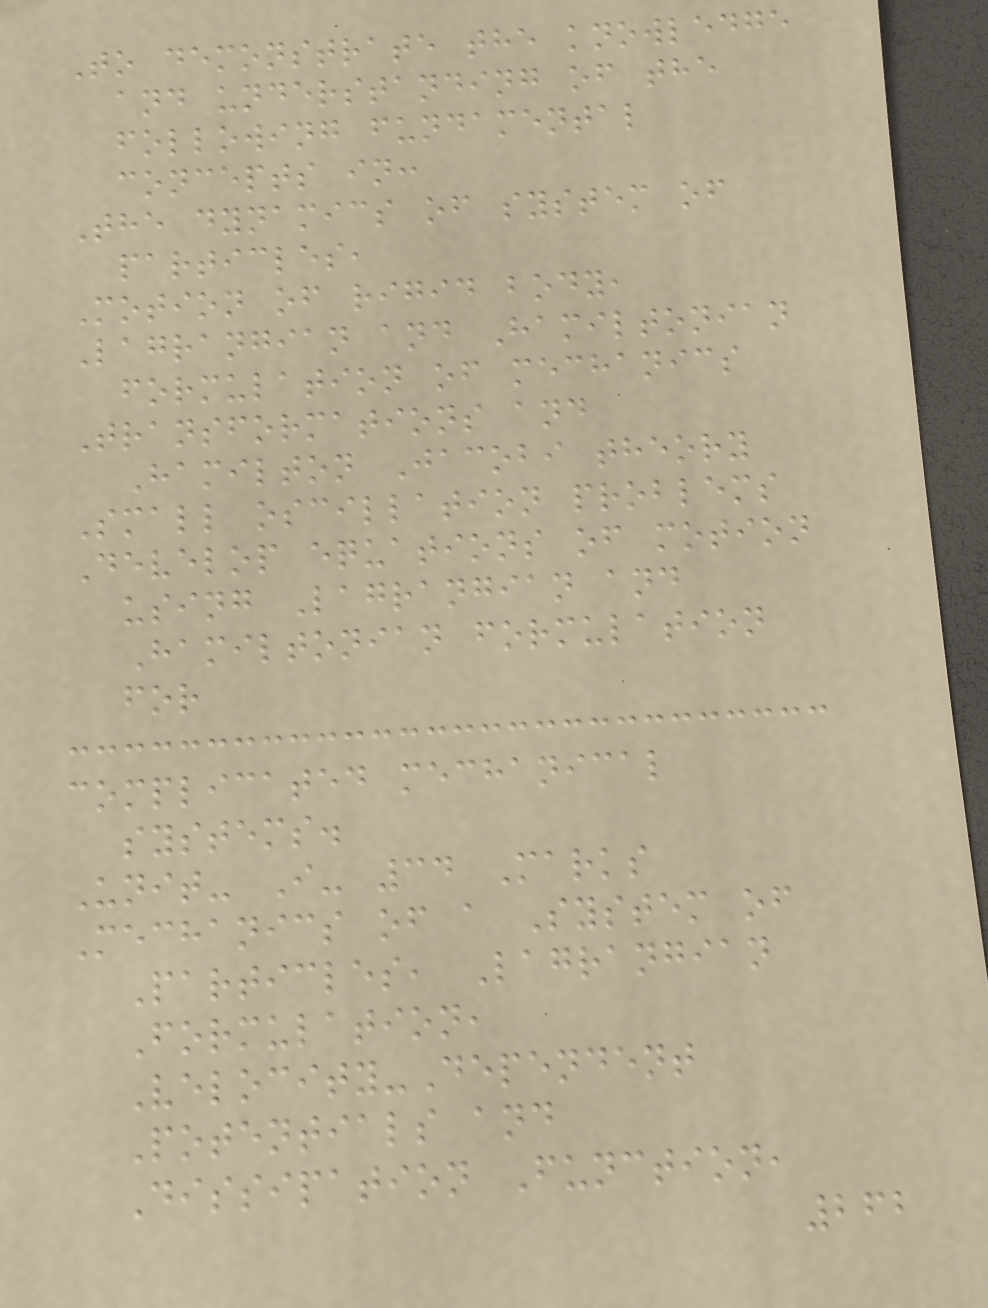To demonstrate the knowledge
and understanding of the
following fundamental
concepts in:
The dynamics of system of
particles,
Motion of rigid body,
Lagrangian and Hamiltonian
formulation of mechanics
Transformations and
Hamilton Jacobi theory
Small oscillation problems
Develop equations of motion
using Lagrangian and
Hamiltonian formulation
for
complicated mechanical
systems.
Unit- I- 34 Marks
Mechanics of a System of
Particles, Lagrangian
Formulation,
Velocity-Dependent
Potentials and
Dissipation Function,
262
